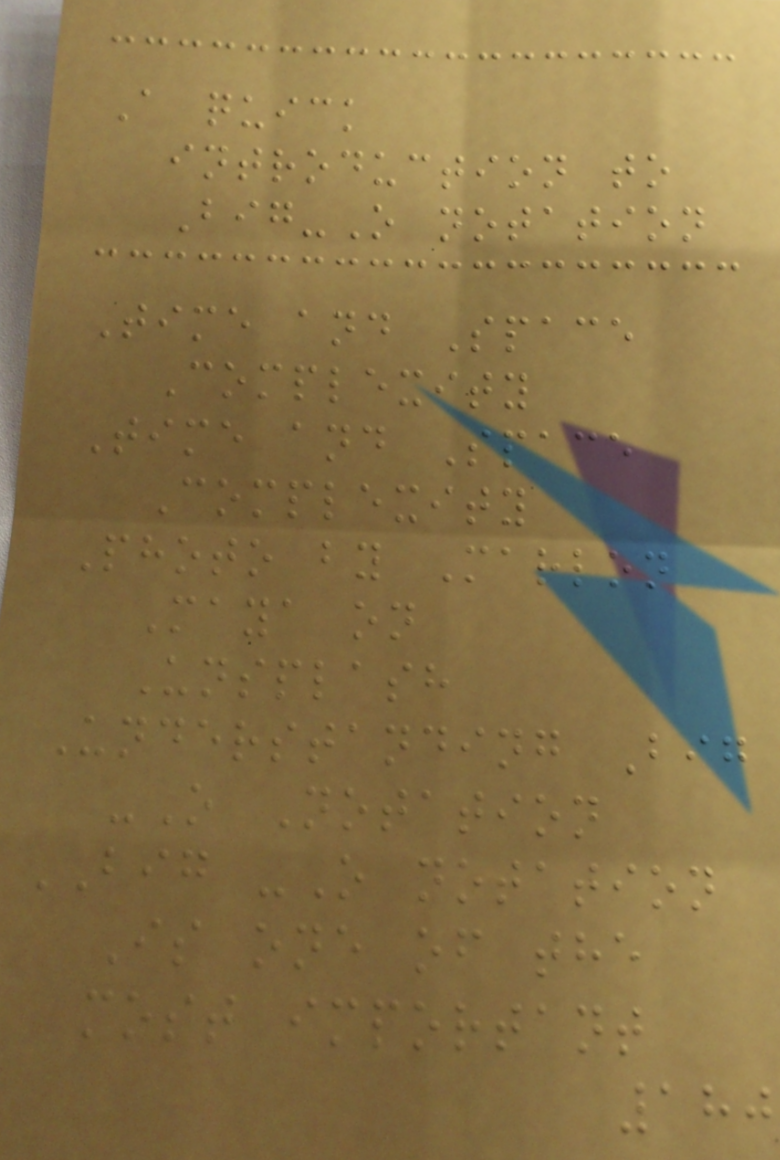A quick
introduction to
Big-O notation
Time and Space
Complexity
Time and Space
Complexity
Photo by Marlon
Maya on
Unsplash
Understanding Big
-O Notation
BIG -O notation
Is one of the
most important
180
